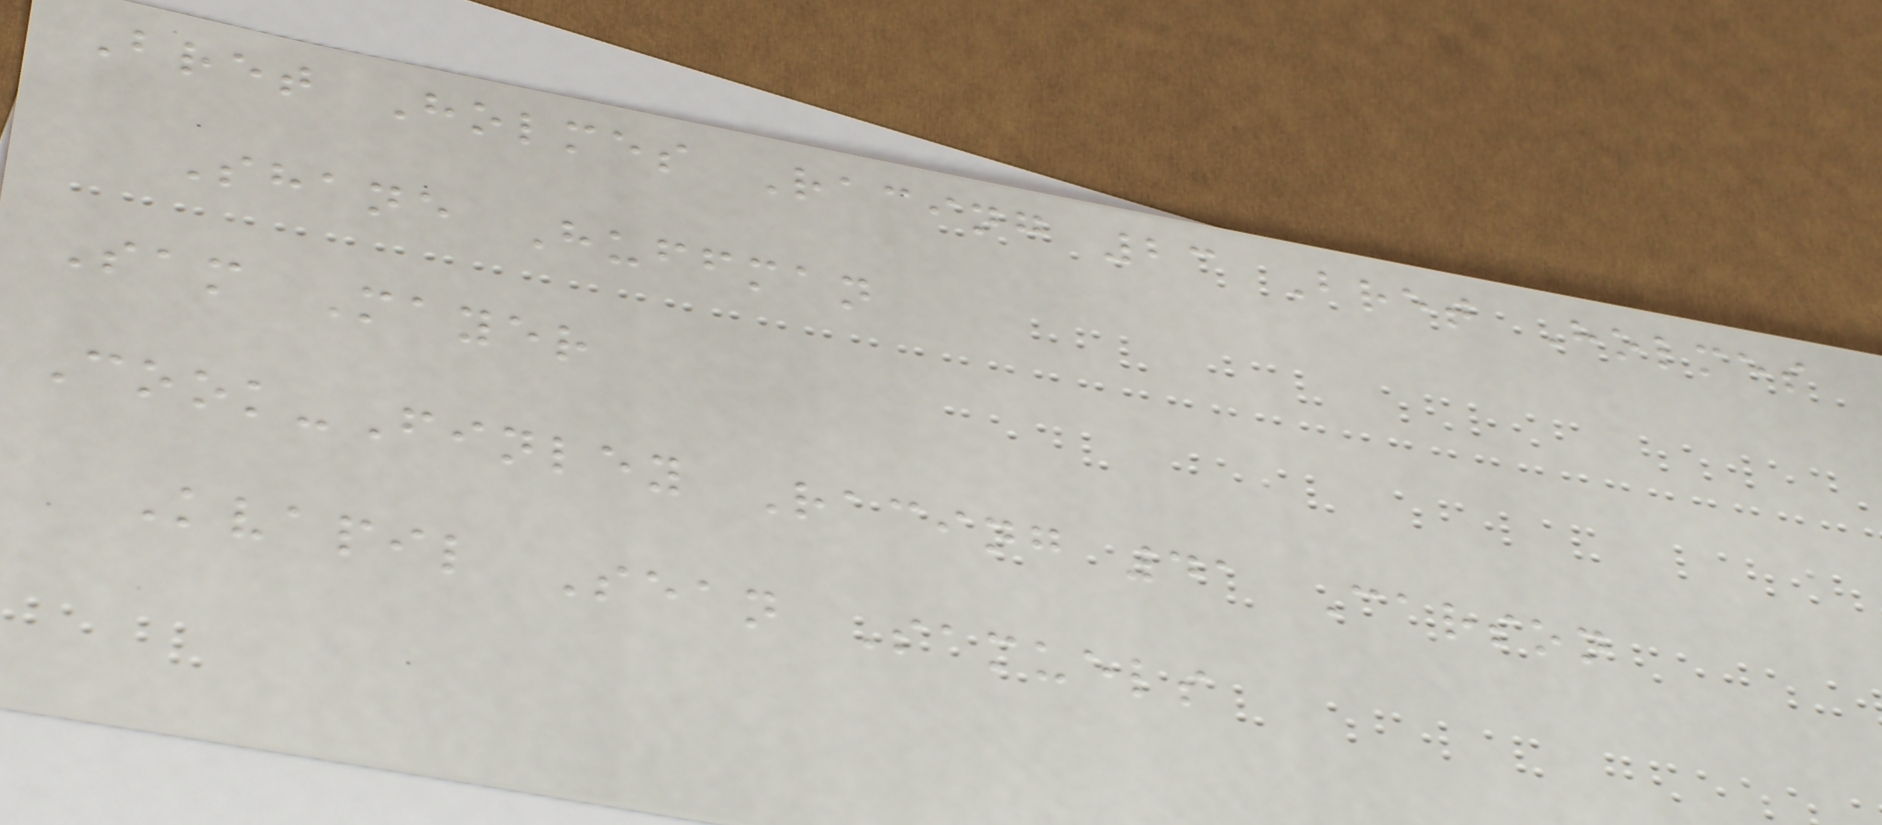Bret Holmes Racing 23 Bret Holmes
Shane Huffman
Sam Mayer
Cook-Finley Racing 41 Carson
Kvapil Sean Samuels
